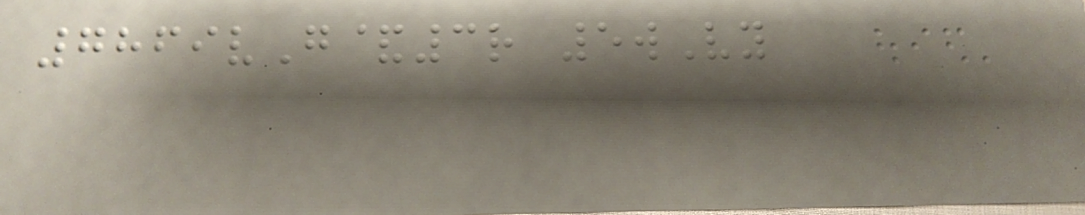7869vG&3r 5wVy
